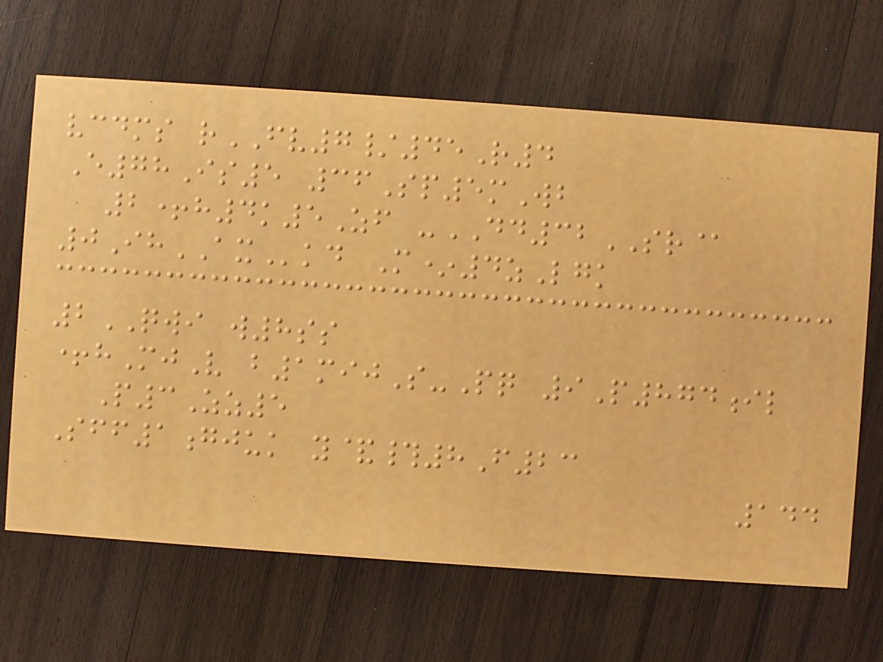vcdms rFV7/45R4
E78Is5 36Sp5mWb
2+h4k5Zf -DD32SR@
0IhAXkd M*4zLgk
2QWI w8ss
+hMjV b1mijS-Pq 9P874il
P3Zz5
Sff1gjuk y&#8F23
144
